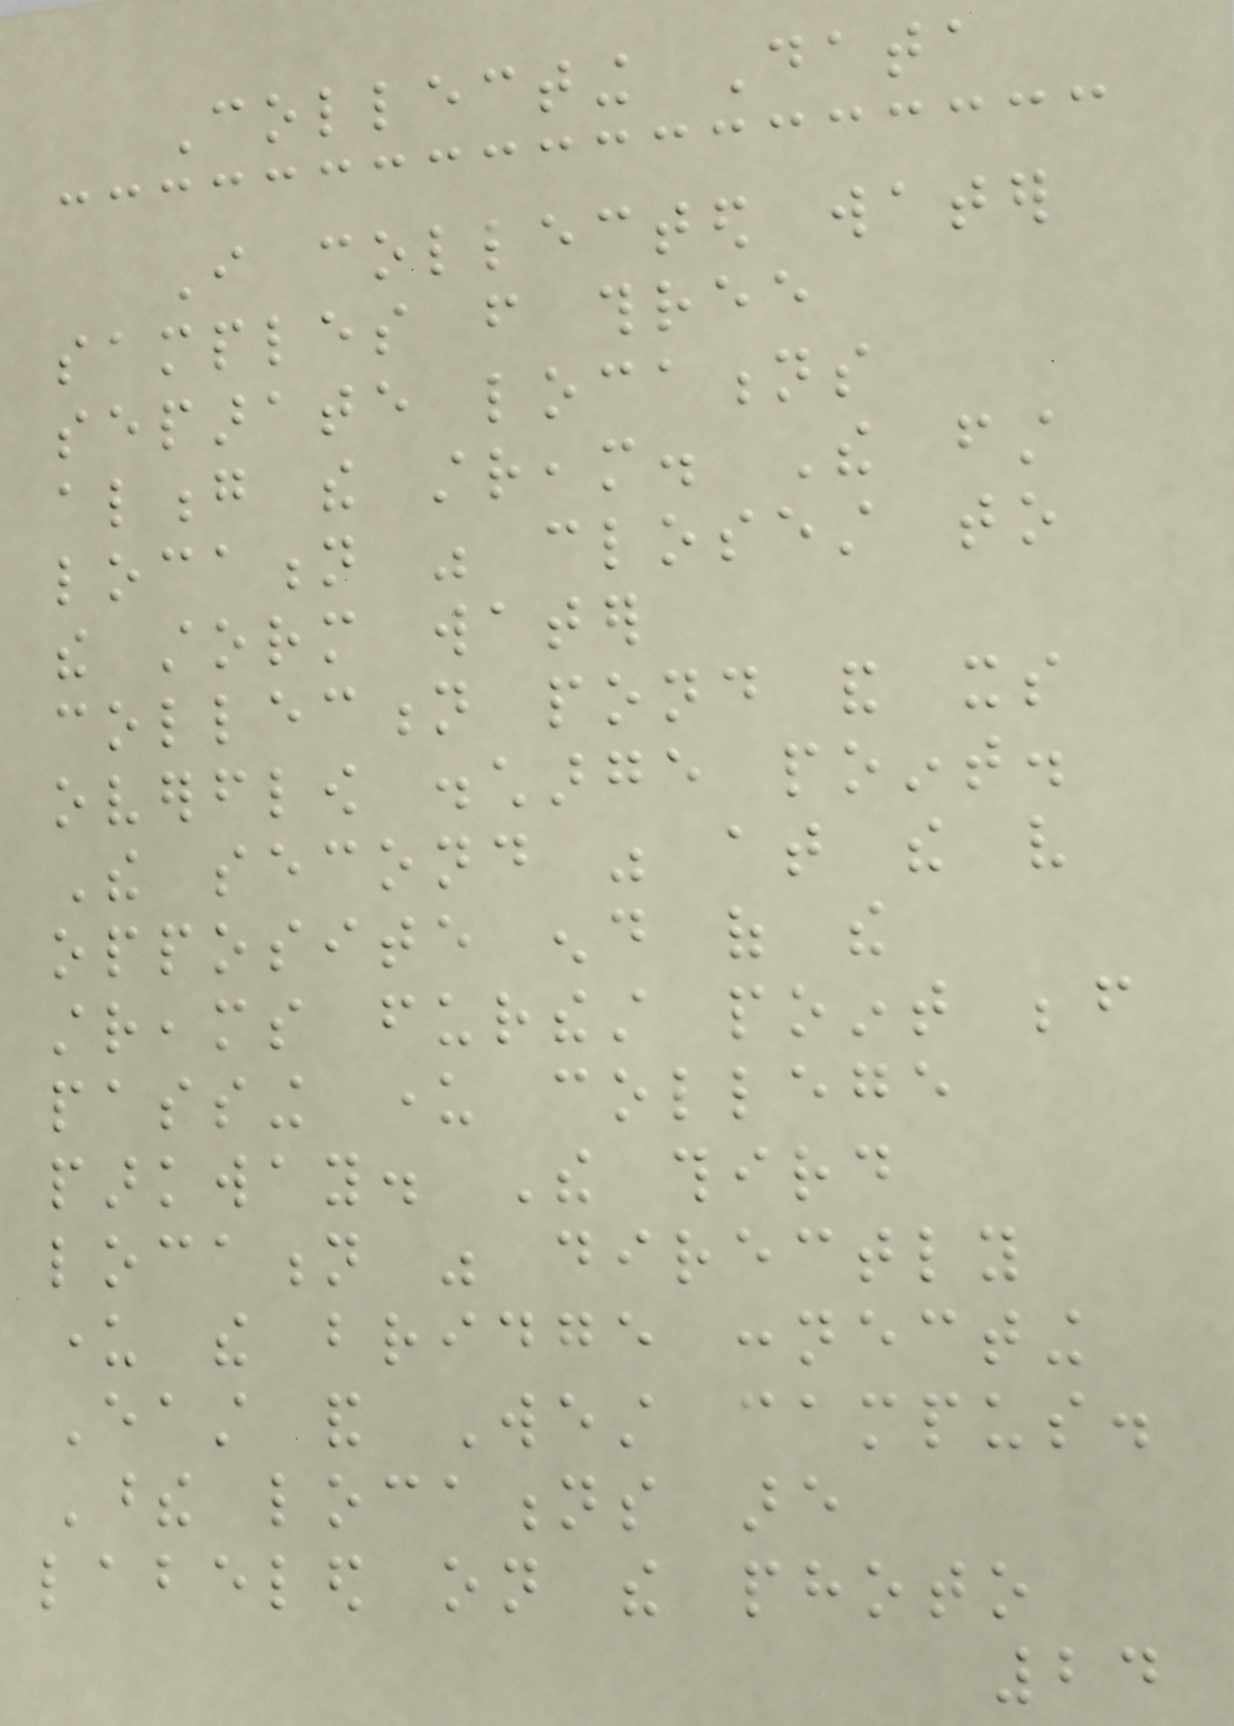Collecting Data
I collected water
samples from three
separate locations
along the stream. The first
location was closest to
the storm water
collection pond and its
overflow discharge point.
The second was at the very
opposite end of the
streams furthest point before
passing under college
parkway. The third
location was directly
under the bridge connecting
East and West campus.
These locations are
labeled on the photo
24
